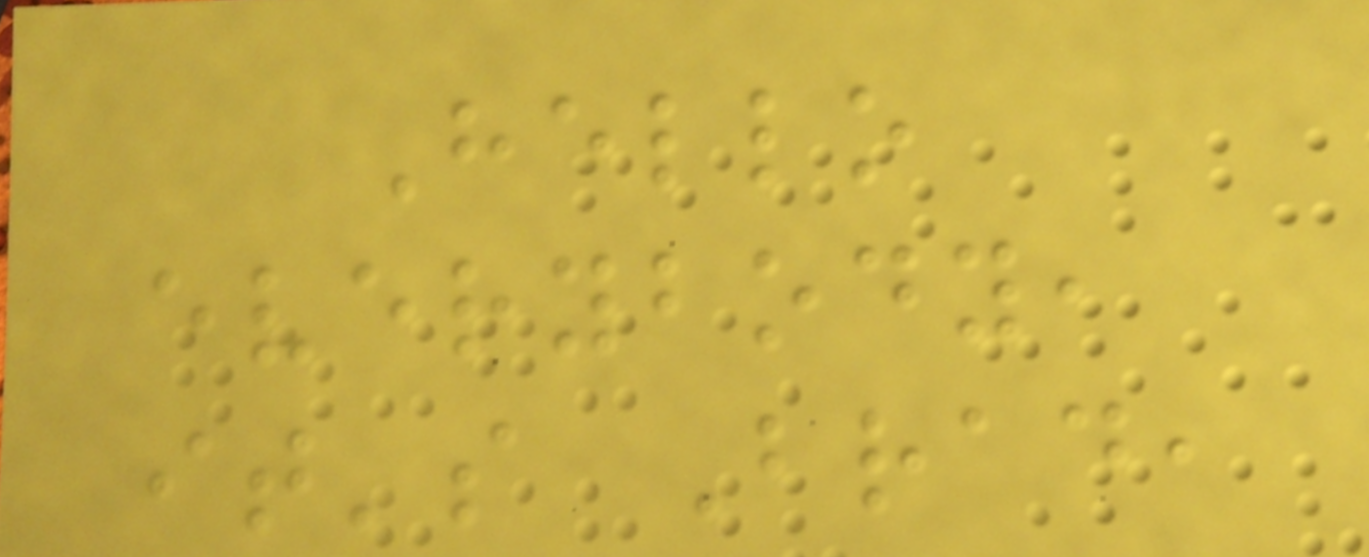Hello
everybody,
it's Brad,
